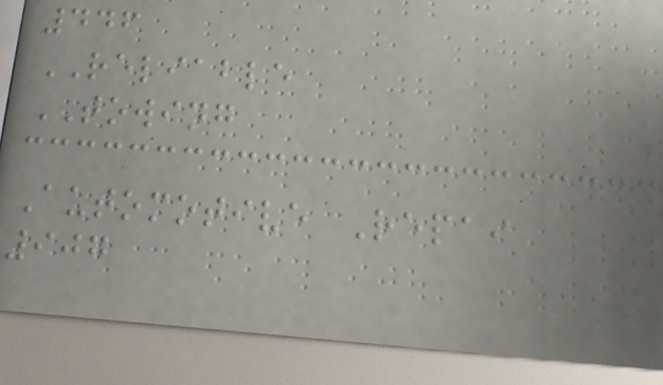446
RELIABLE
TOWING
Automotive Repai
907
